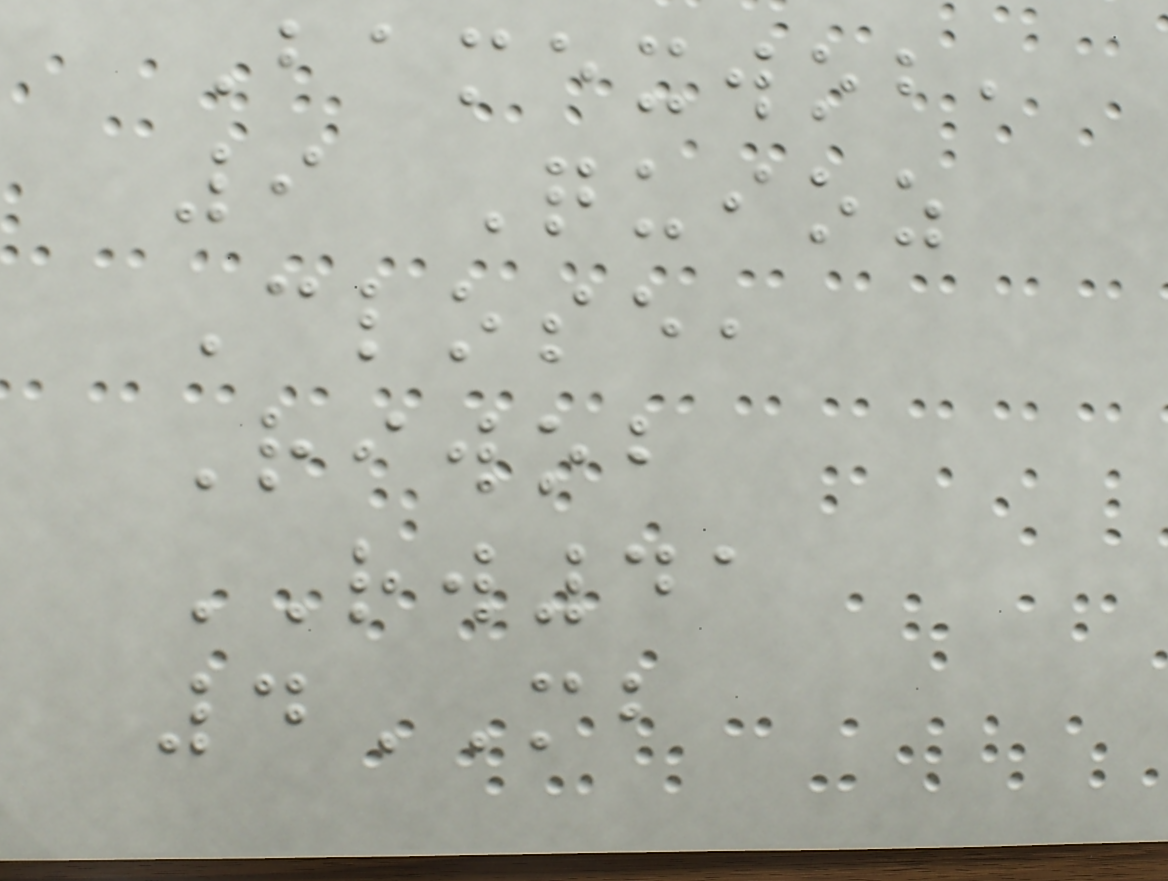Bamexwob,
9 Quioz
Close,
Riwob
RW41
4MB
